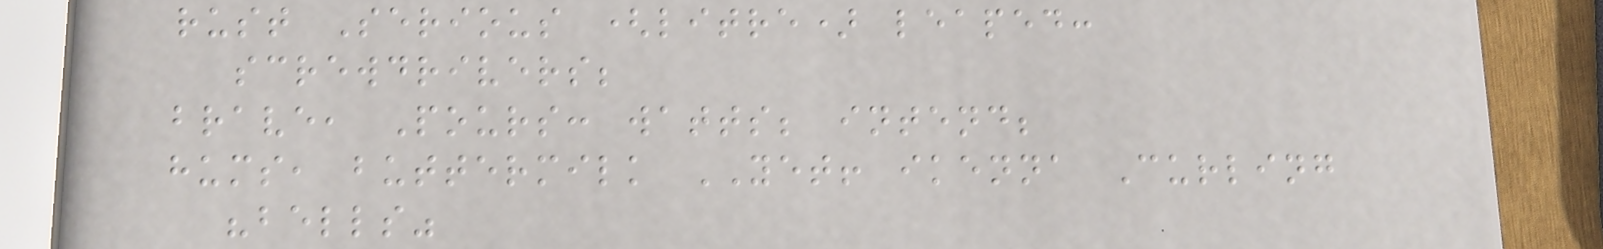rust Serious (litre) leaped:
screwdrivers;
brave, Pours: watts; intend;
hums, buttermilk YET! ikenna Curling
"bells"
